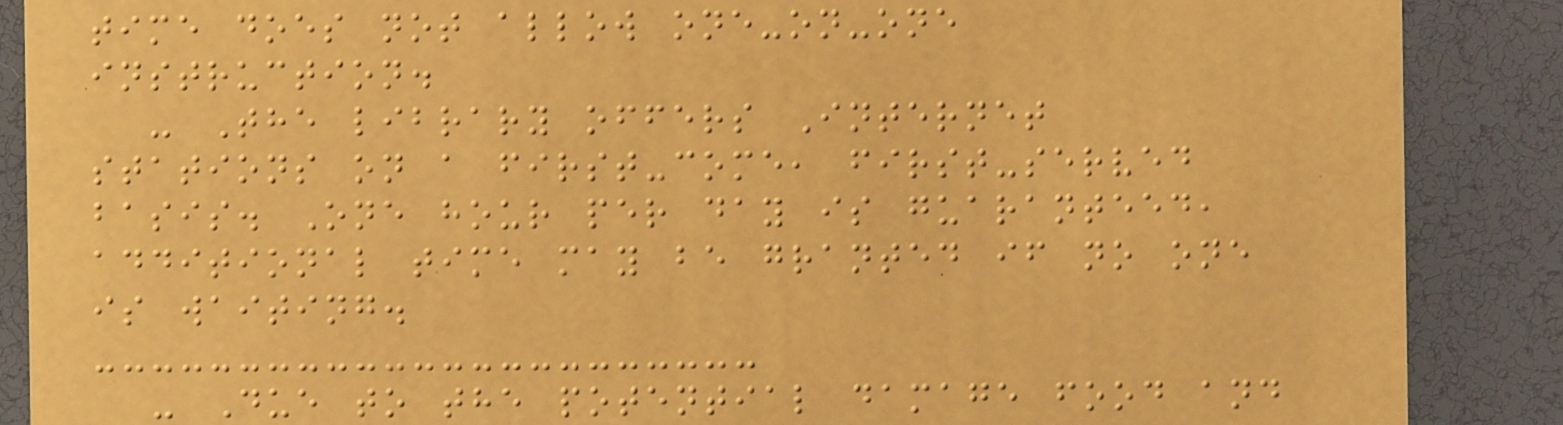time does not allow one-on-one
instruction.
- The library offers Internet
stations on a first-come, first-served
basis. One hour per day is guaranteed,
additional time may be granted if no one
is waiting.
- Due to the potential damage food and
